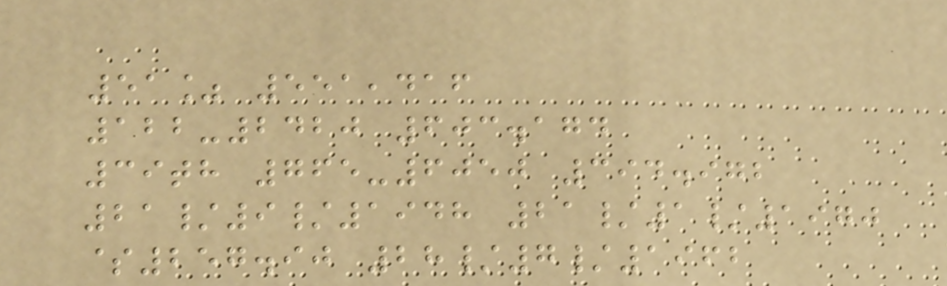51% 551,416
122-2420 603.174
39th 765-6050 394.972
21/9/1948 21/1/1970
$257.90 28/7/1962
